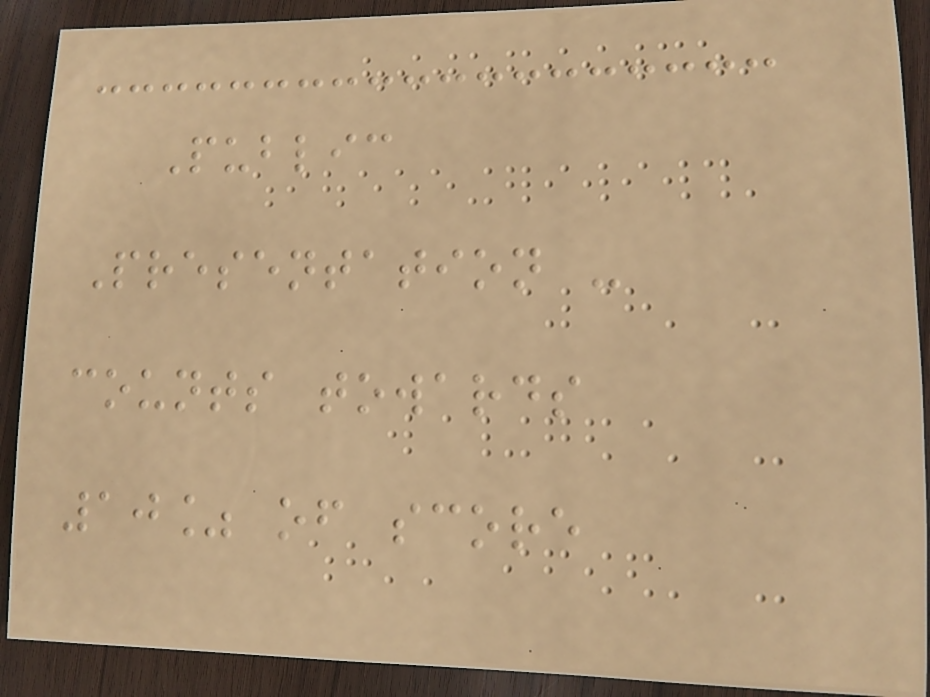Public
Presentation -
counts towards
10% of score
